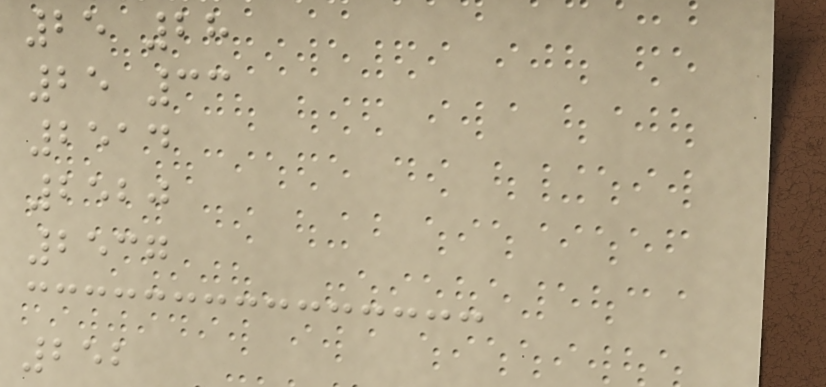25 28
25 33
2514
2520
2537
252
